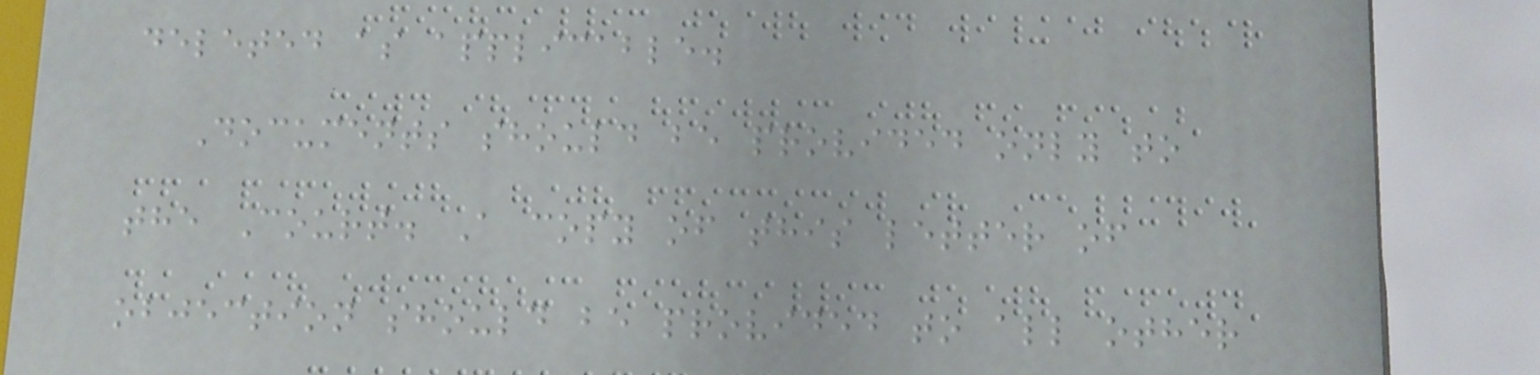deleted as applicable.
Documents should be provided only to
the Court. A copy of this letter of
objection should be provided to all other
